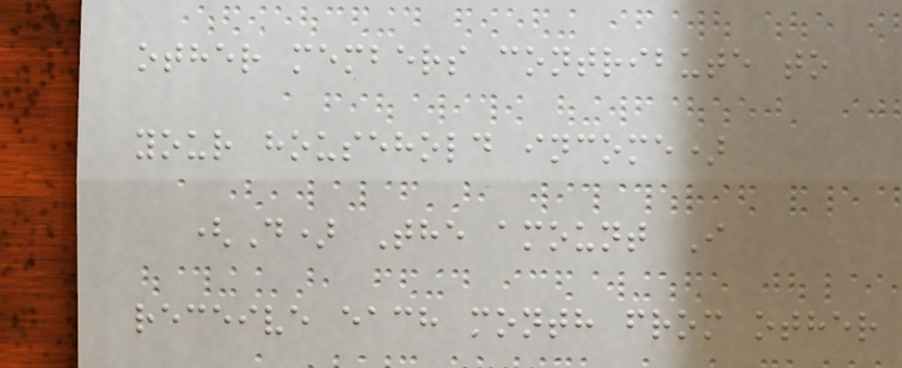other members contribute to
your household income)
(D) The amount I
receive each month from other
